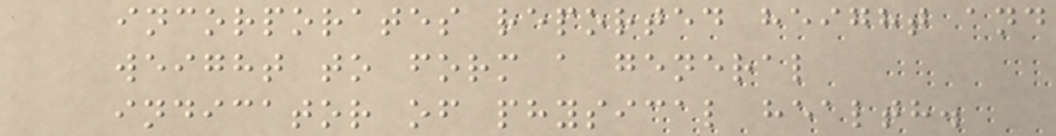incorporates reported height and
weight to form a general
indicator of physical health.
